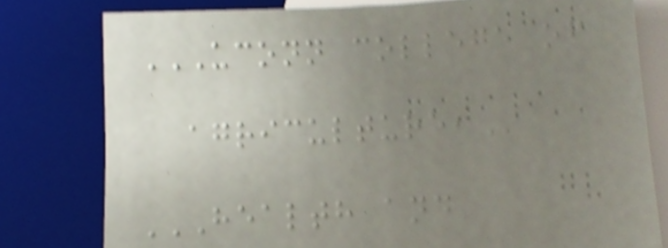UCONN COLLEGE OF
AGRICULTURE,
HEALTH AND
